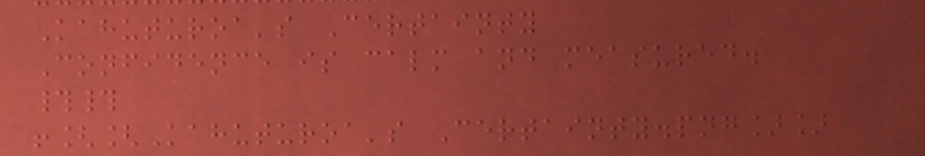Kahuturoa's Certainty
Confidence is calm and measured.
##
![[Kahuturoa's Certainty.png]]
